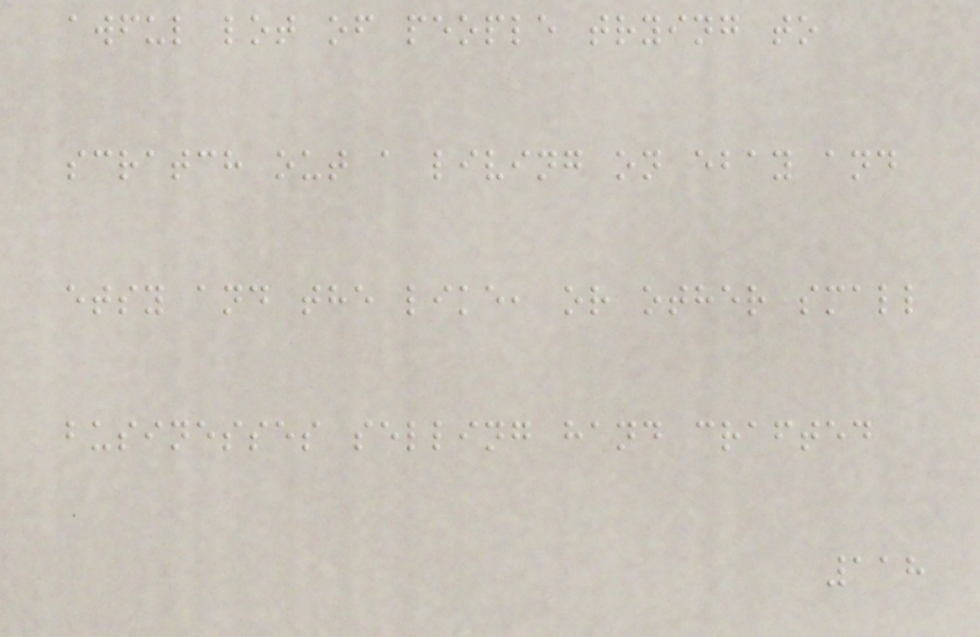awful lot of people trying to
scratch out a living on ebay and
etsy and the like, or other small
businesses selling hand crafted
118
